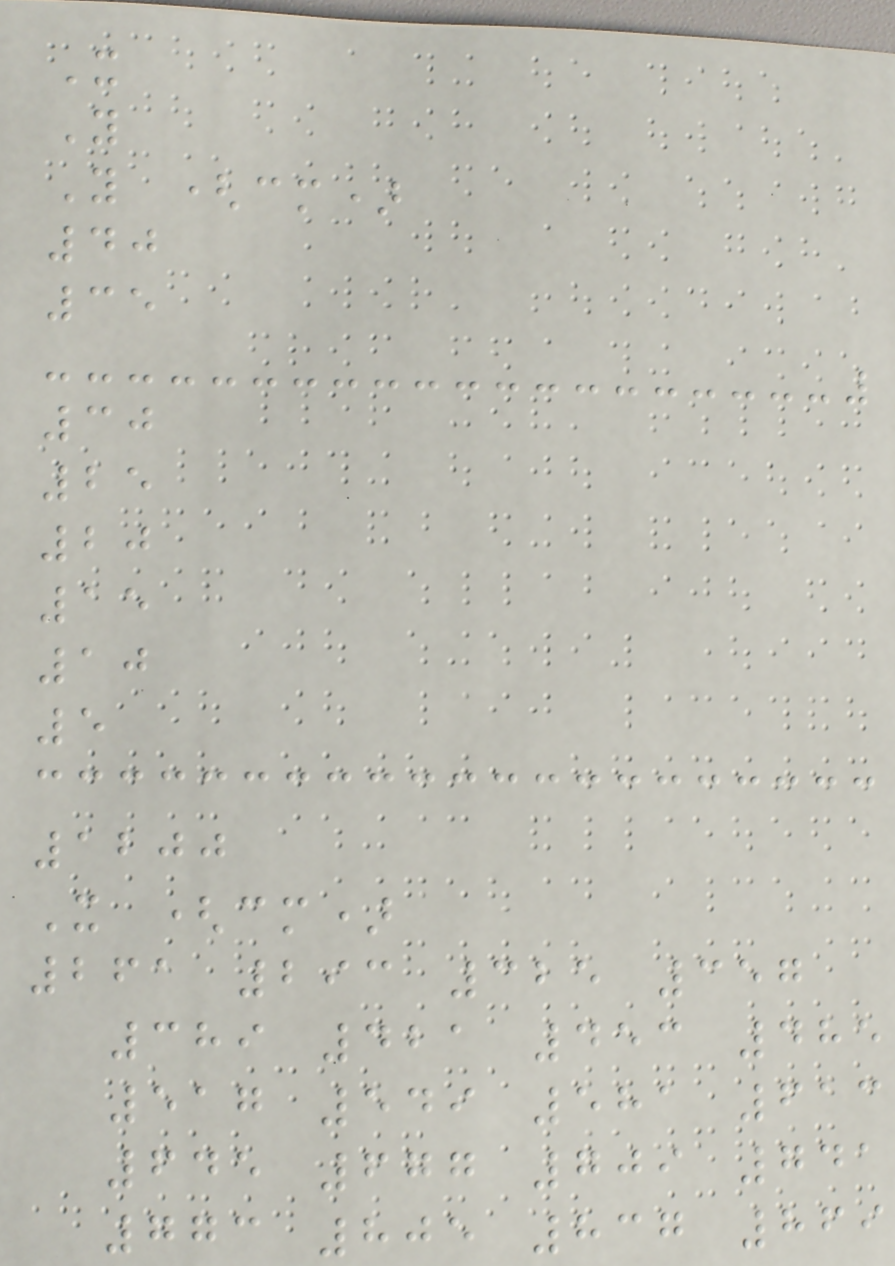X
Y
Y (cm)
40
35
30
25
20
15
10
5
1200
X (cm)
261 293 325 357
389 421 453 485
517 549 581 613
645 677 709 741
773 805 837 869
